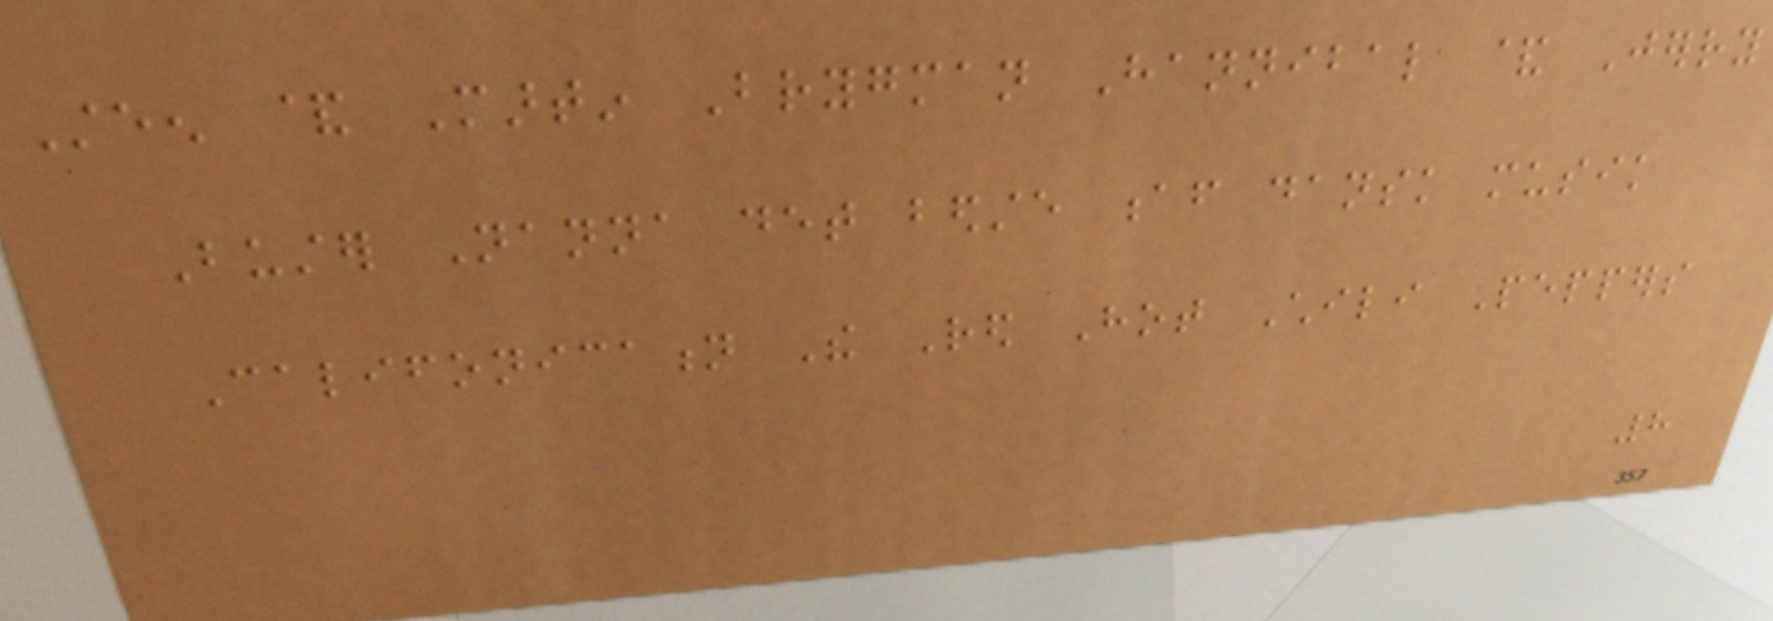Steen & Martin Brygman Hannibal & Jerry
Buster Nanna det bedste af dansk musik
Califonication The Red Hot Chili Peppers
8
